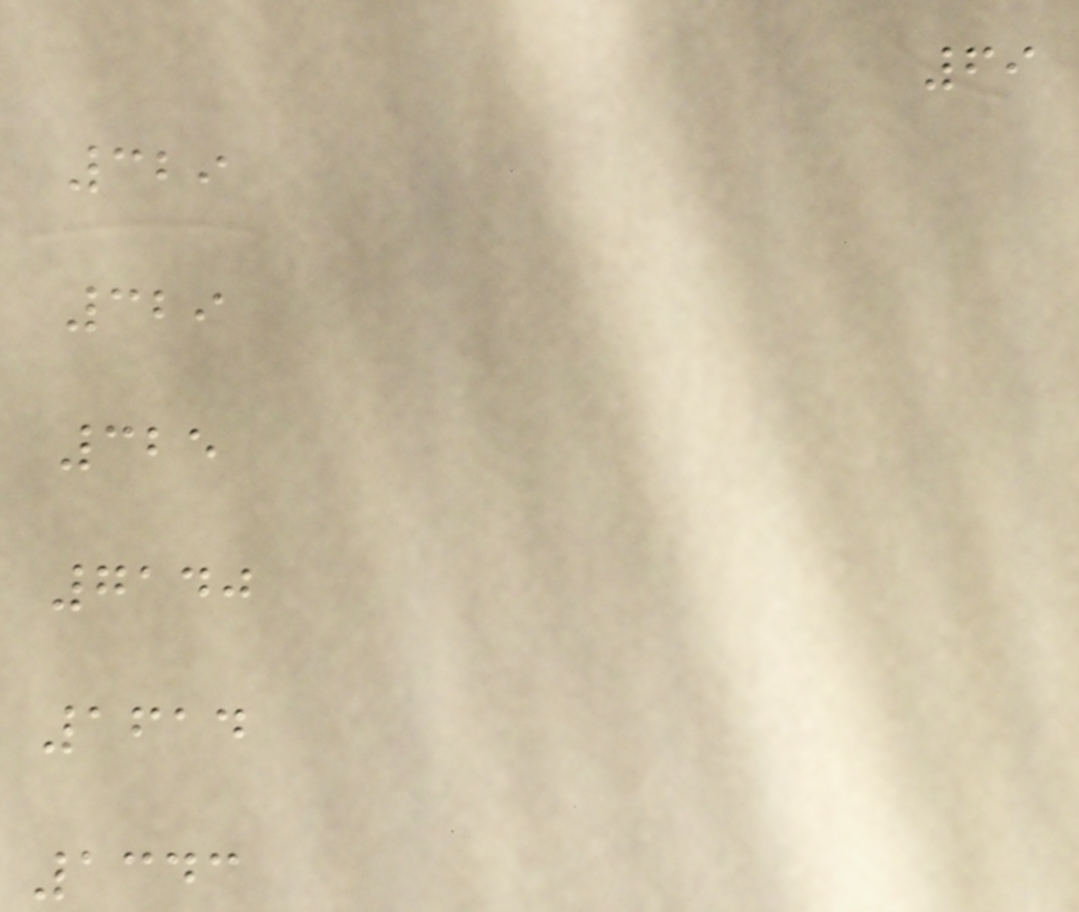69
329
329
325
7140
1614
1343
